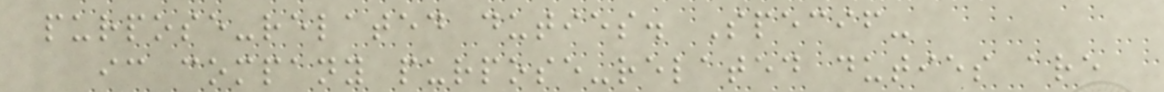purpose-related duties. Specif-
ic company purpose-related duties are
